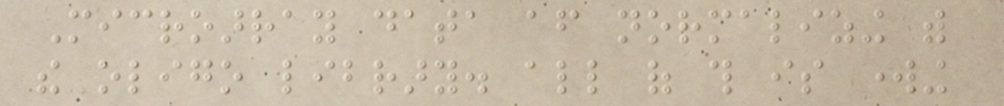Microarray data after normalizing with
the oligo library. all of this is working
